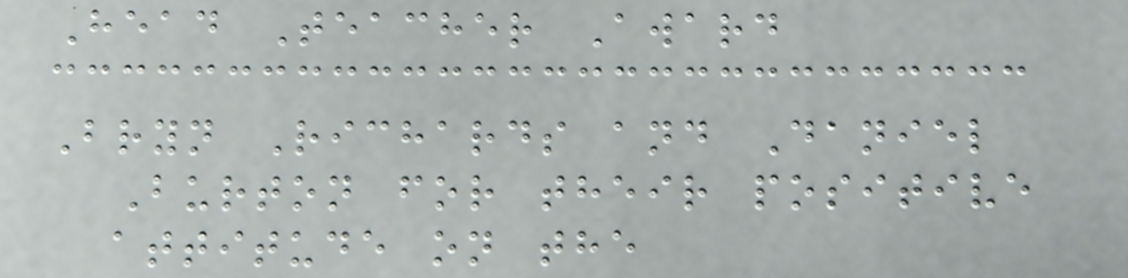Head Teacher Award
Bryn Richards and Daniel
Burton for their positive
attitude on the
